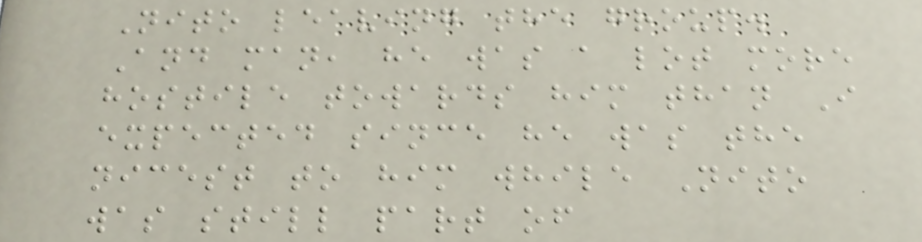Nito leaving the group.
And man, he was a lot more
hostile towards him than I
expected since he was the
nicest to him while Nito
was still part of
